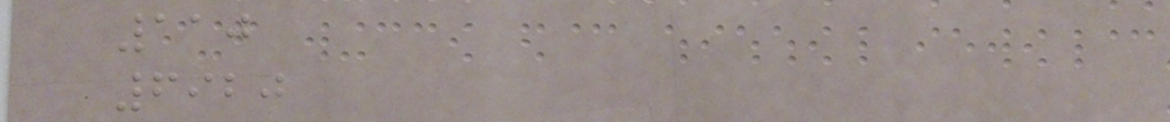110
6920
